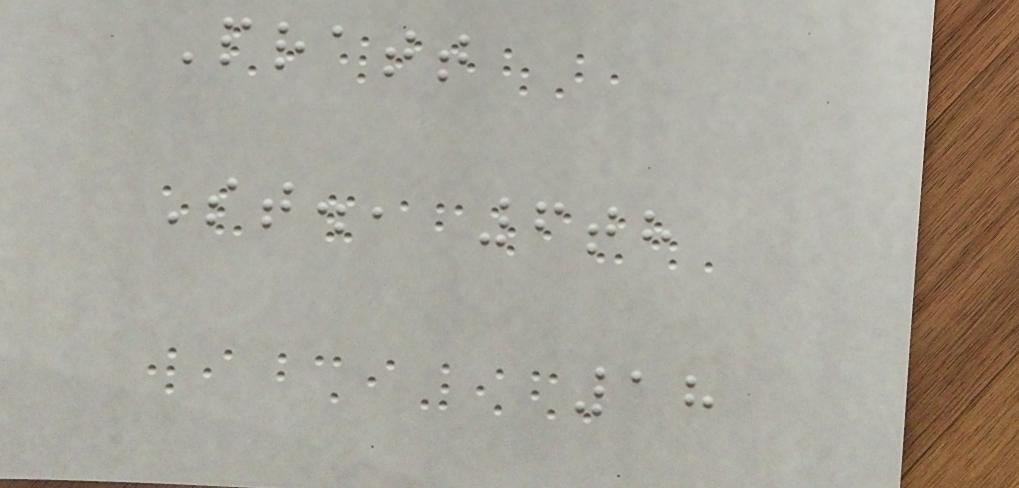Pratt
St., 6th
18
